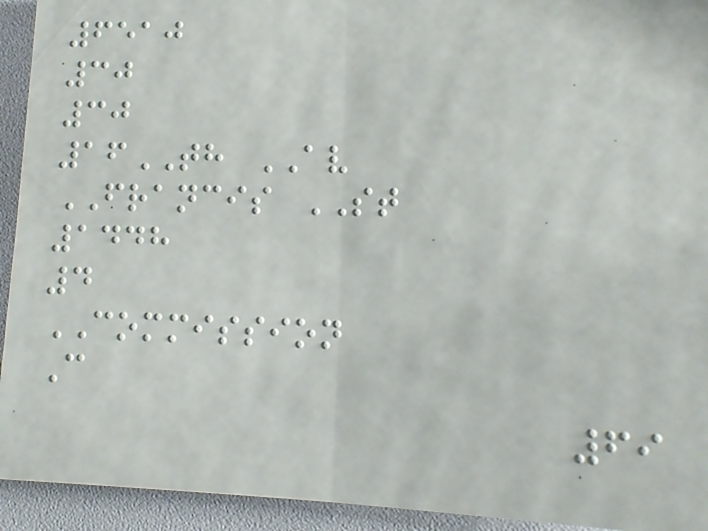6510
30
30
16TH AV
FRANCIS ST
1448
4
COMMISSION
C
69
